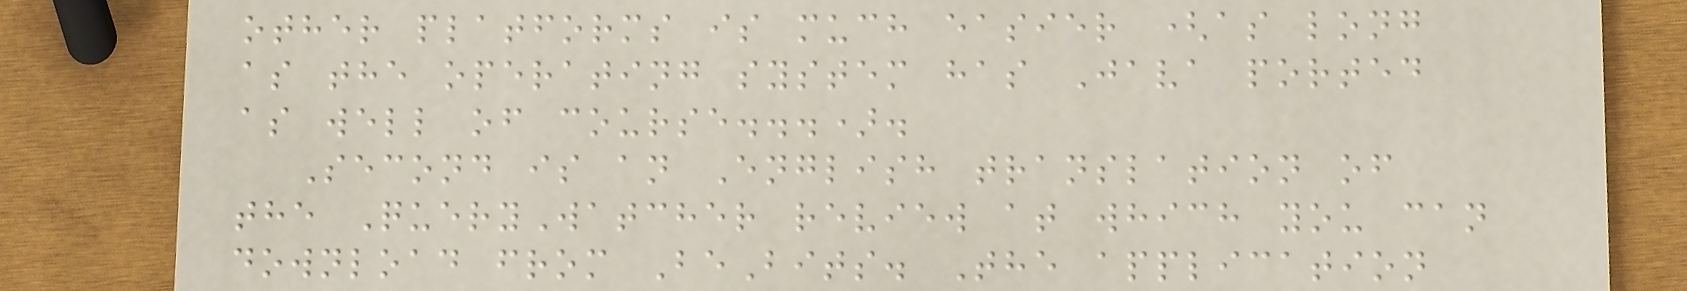other platforms is much easier (as long
as the operating system has Java ported
as well of course...).
Second is an English translation of
the QueryWatcher review at which you can
download from BeBits. The application
